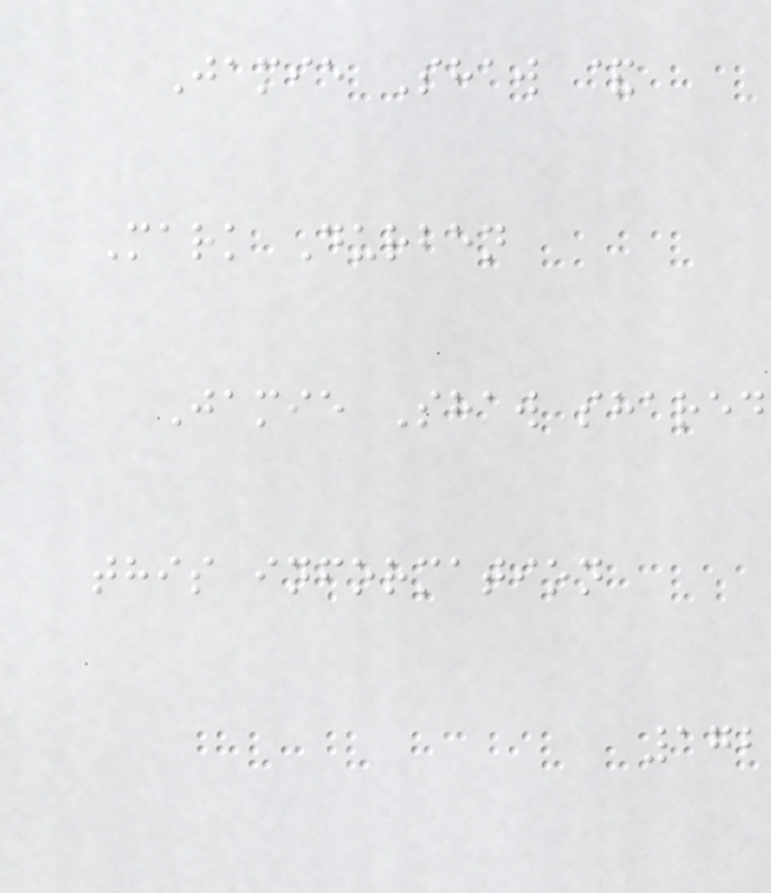Jamie Shaw &
Mark Durben
Jamie Shaw shared
this information
172
